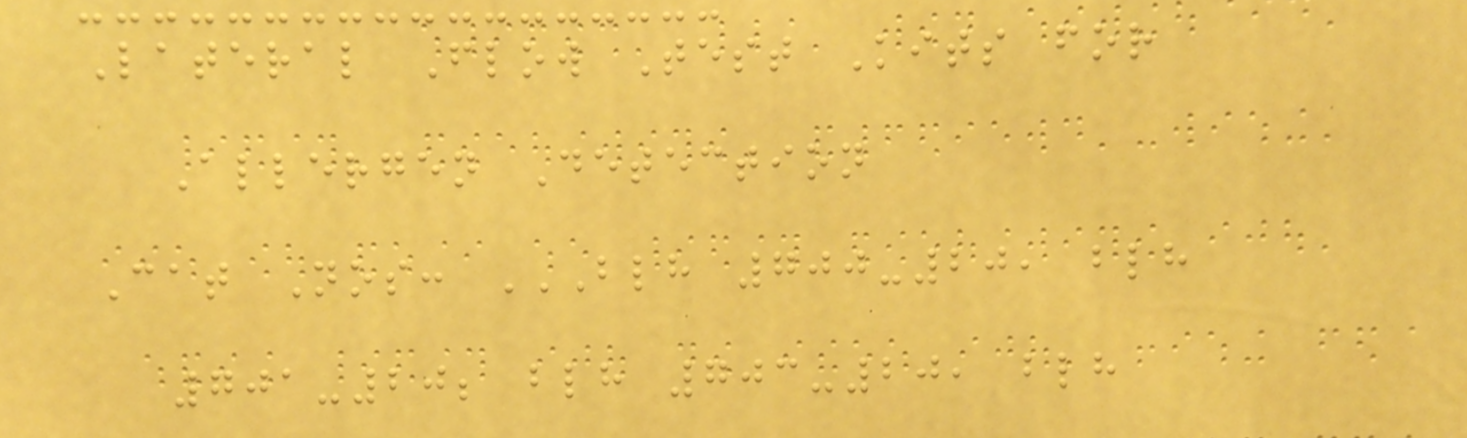Lateral Flow Test Kits for
Allergen Detection
Cat Nos: BLH 700-20, BLH
701-20; BLH 703-20, BLH
